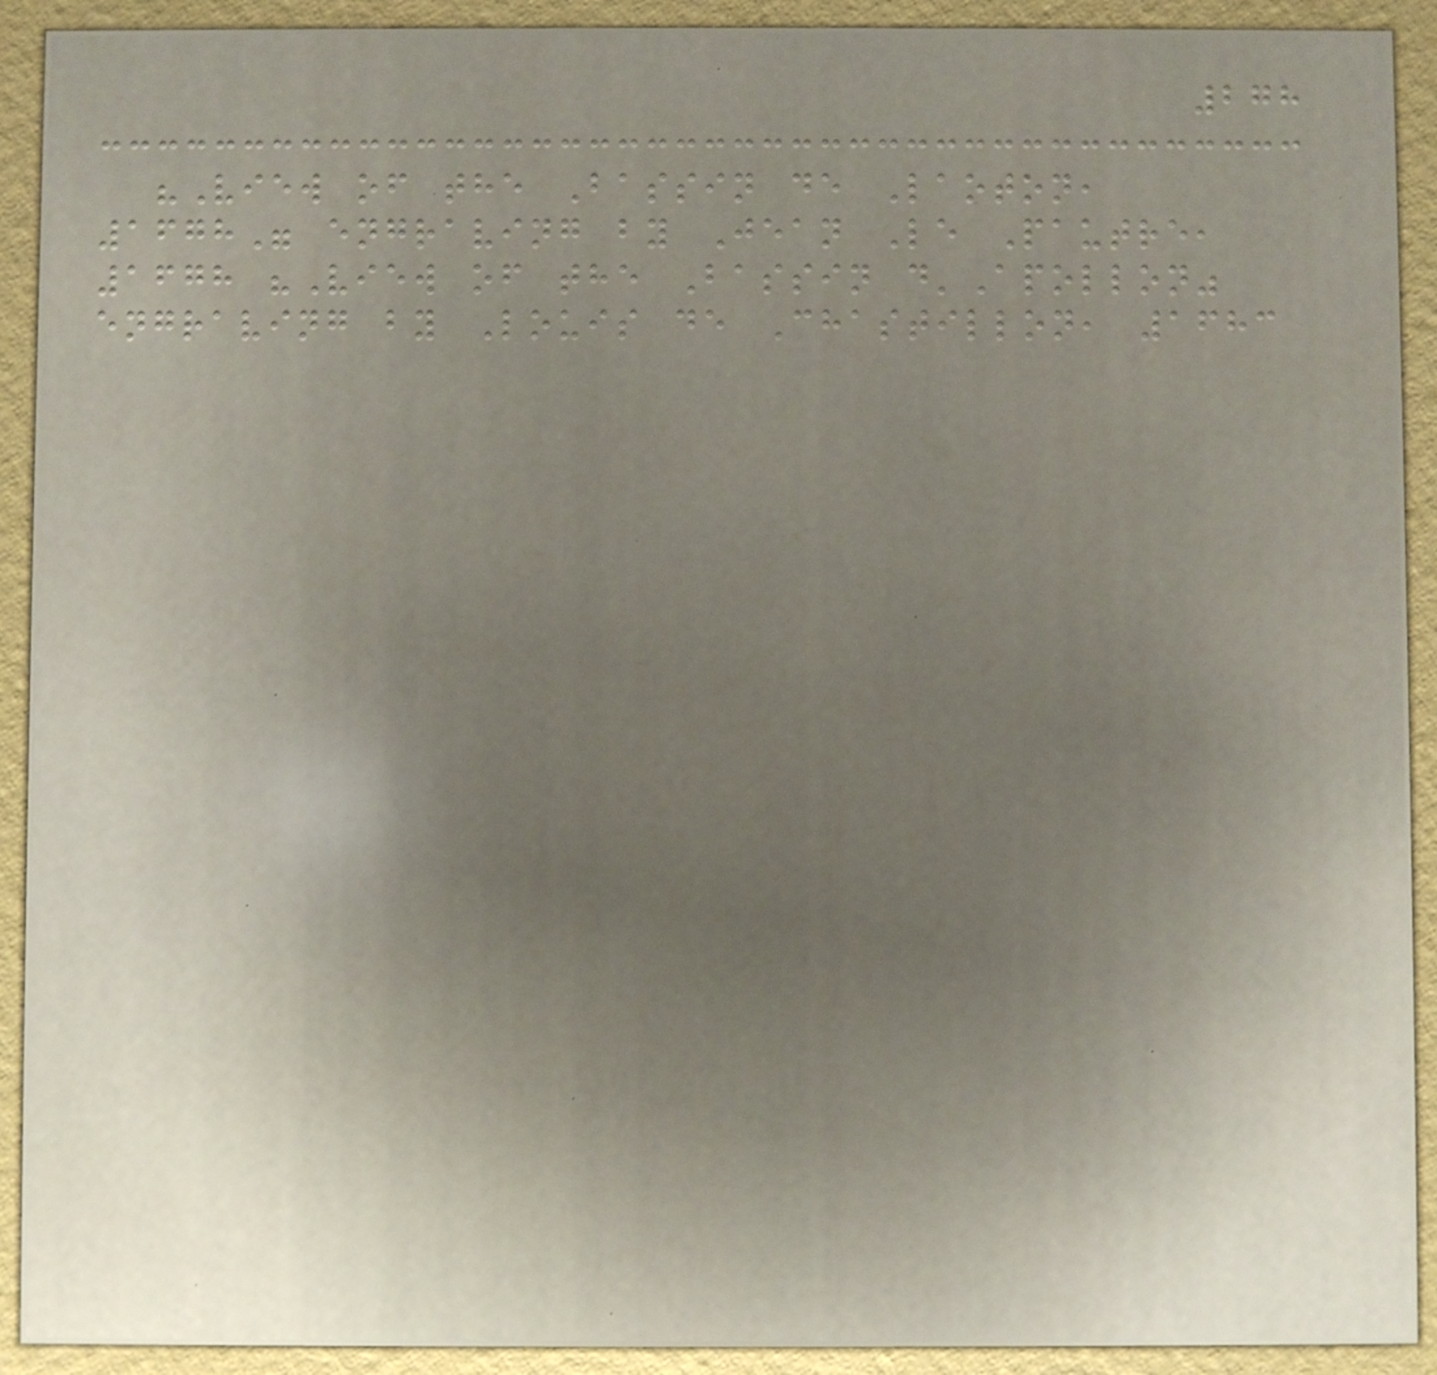278
"View of the Bassin de Laoton,
1678" engraving by Jean Le Pautre,
1678 "View of the Bassin d'Apollon"
engraving by Louis de Chastillon, 1683
